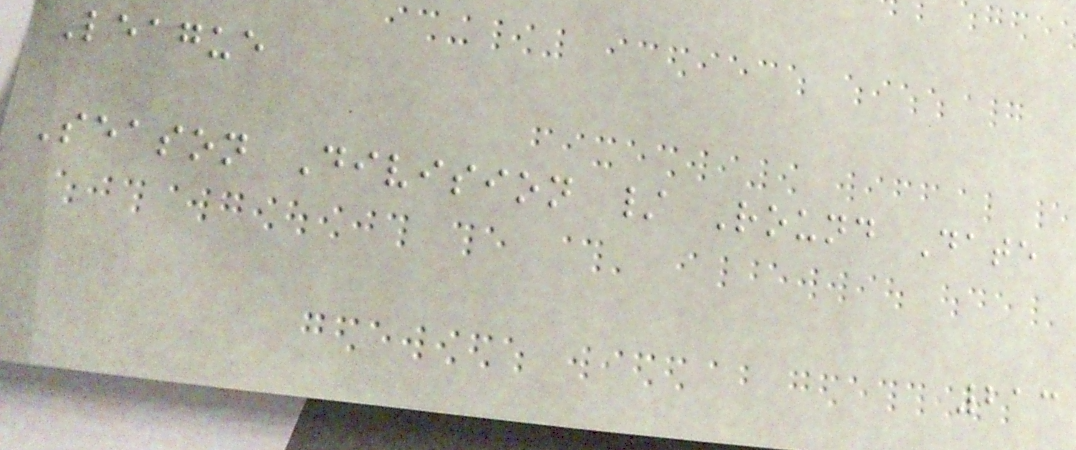League
Season Division / Round Date
213
